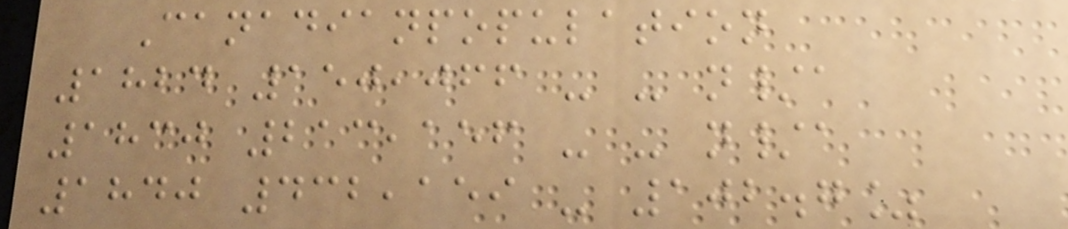Canadianpopulation
1824 150,066 - - n/a
1830 213,156 - - n/a
1840 432,159 - 102.7%
